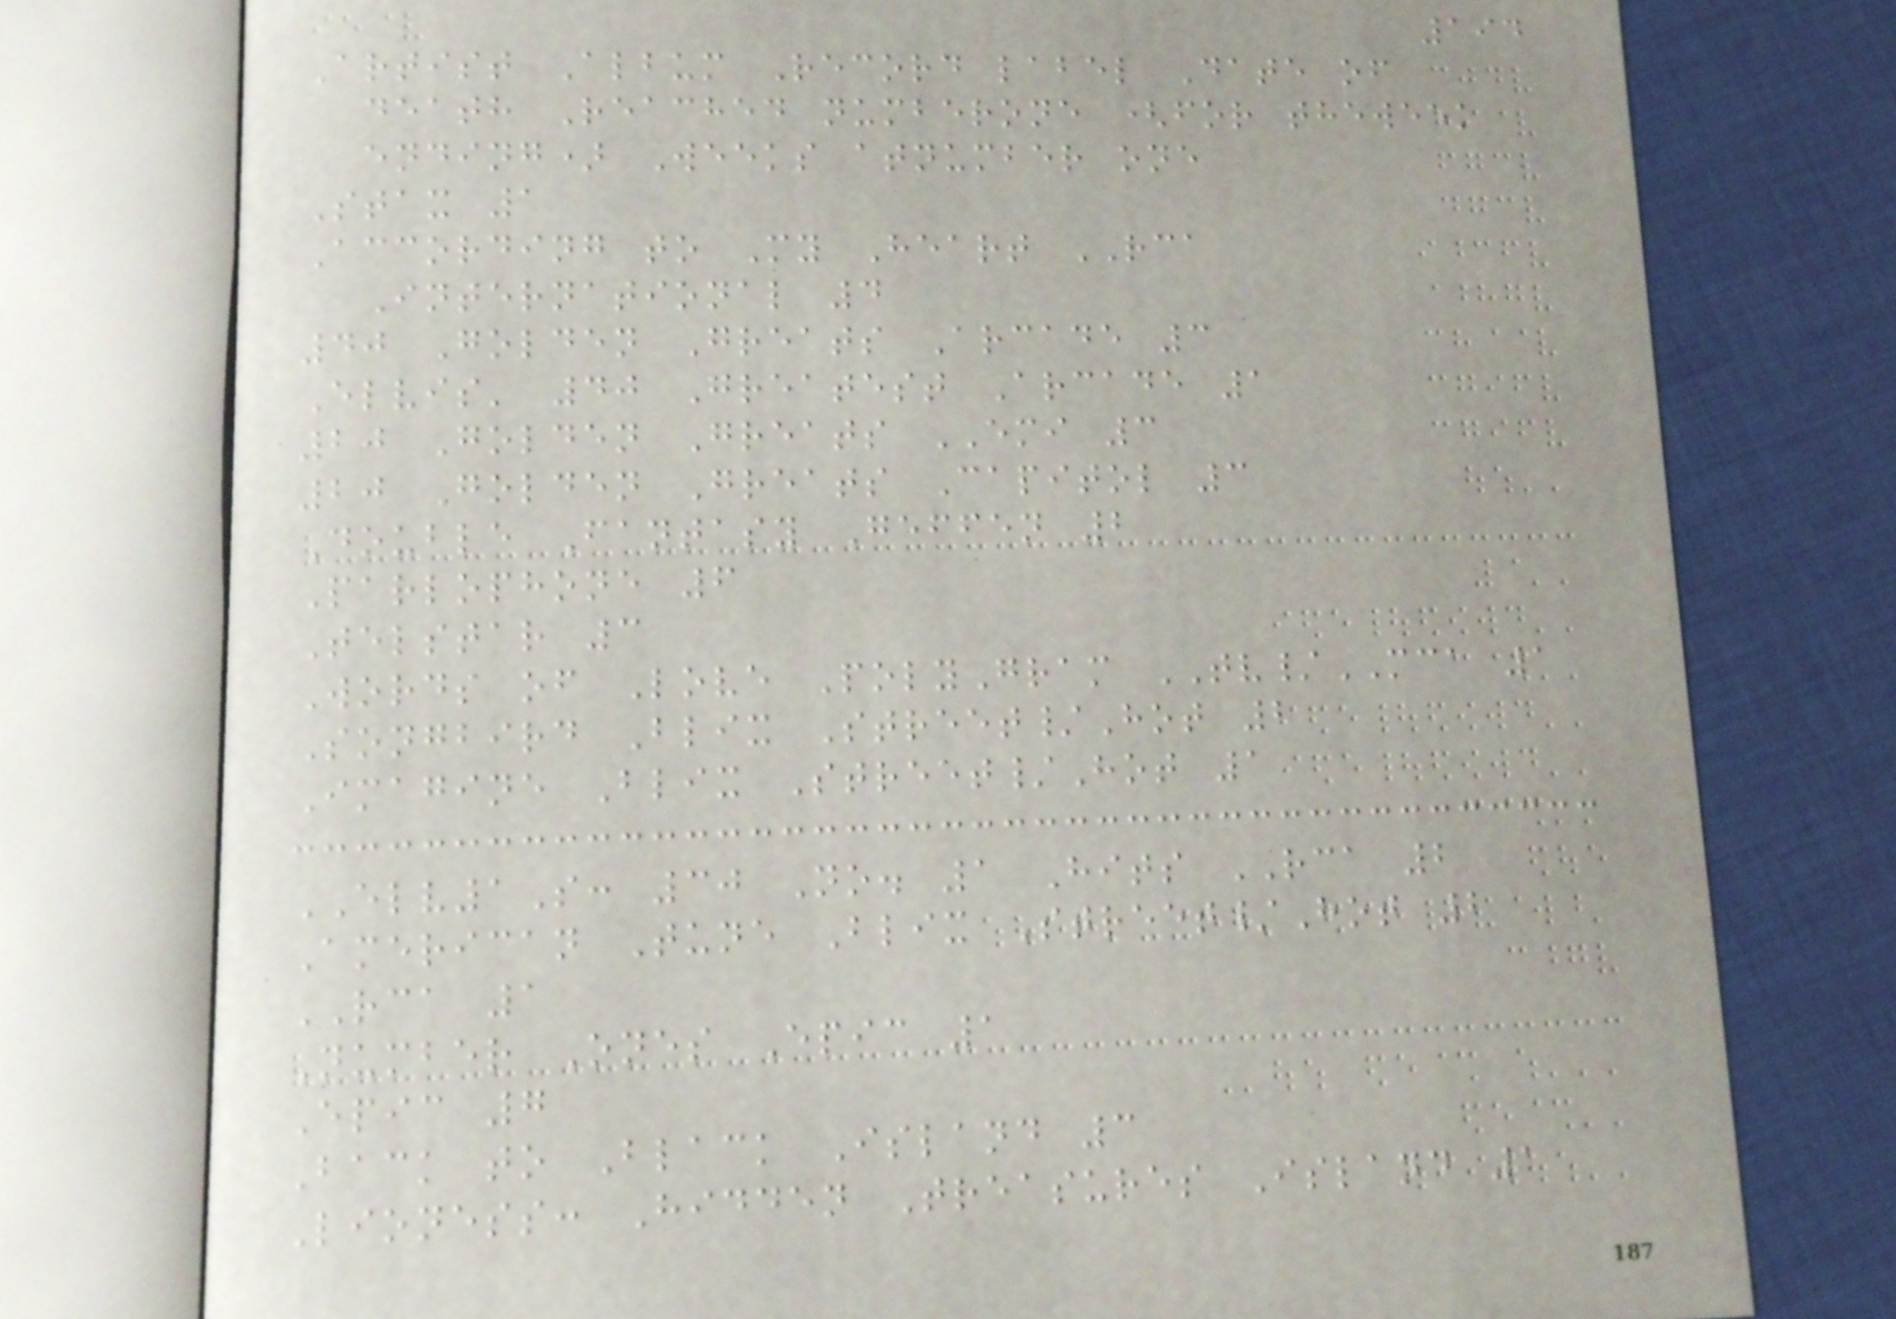194
Artist Album Record label Date of
death Reached numberone (for theweek
ending) Weeks atnumber one
Stax 1
According to My Heart RCA
International 4
40 Golden Greats Arcade 3
Elvis' 40 Greatest Arcade 1
20 Golden Greats EMI 3
20 Golden Greats Capitol 3
Double Fantasy Geffen 2
Parlophone 6
Telstar 3
Words of Love PolyGram TV/MCA 1
Songbird Blix Street/Hot 2
Imagine Blix Street/Hot 1
ELV1S: 30 No. 1 Hits RCA 2
American Tune Blix Street/Hot 2
RCA 1
Number Ones Epic 1
Epic 7
Back to Black Island 3
Lioness: Hidden Treasures Island 1
